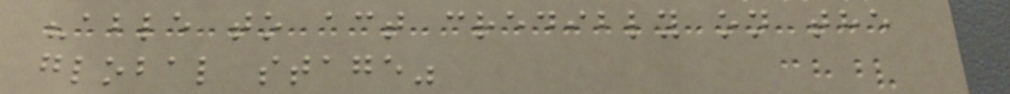"able to act credibly on the
global stage"
